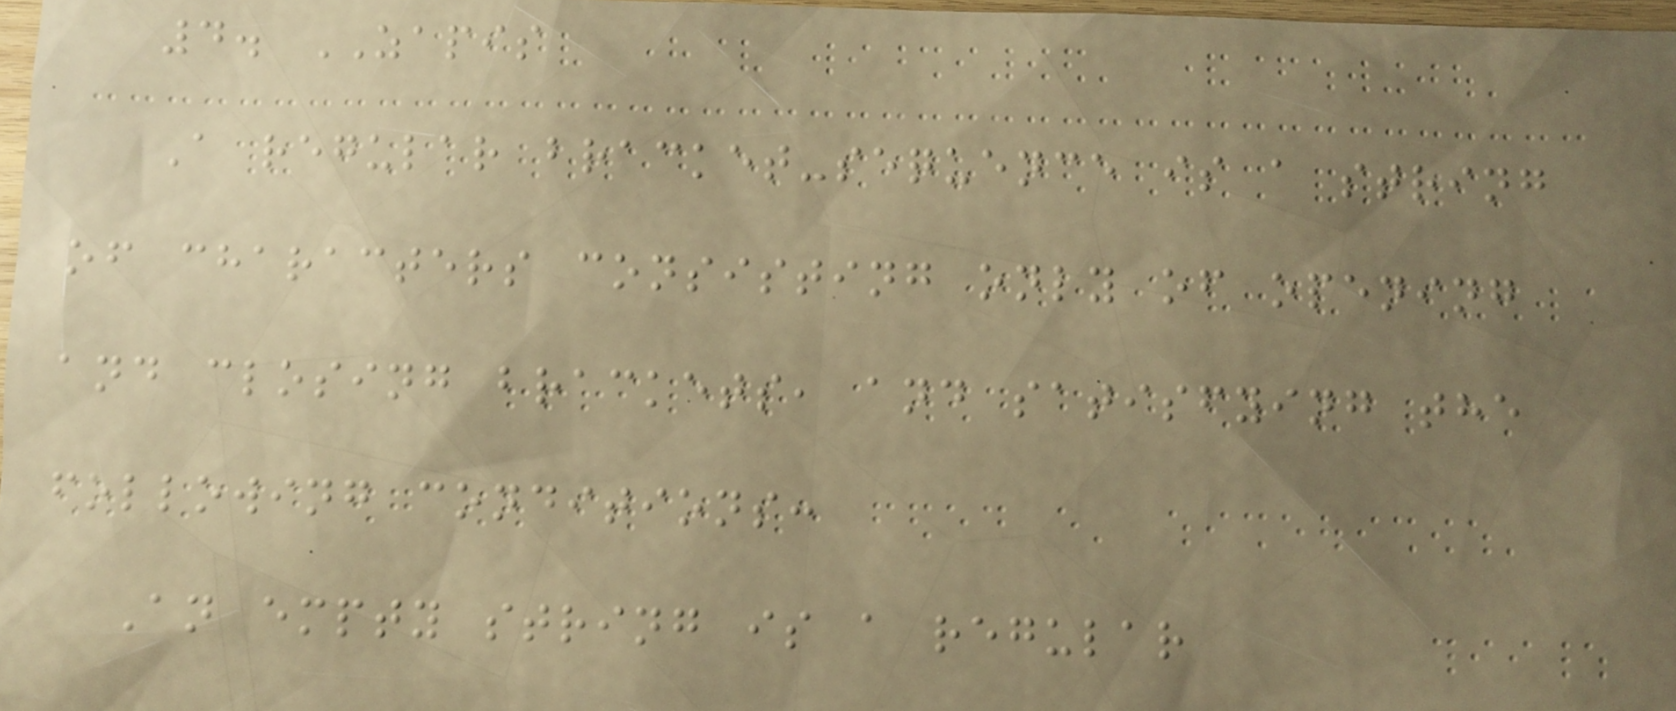4. ZAPIS
A regular bracket-sequence is a string
of characters consisting only of opening
and closing brackets, and satisfying the
following conditions:
An empty string is a regular
